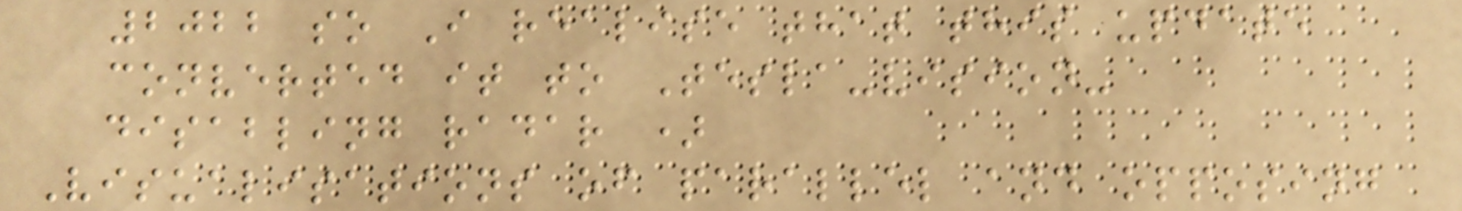2022 so I realise that this update
converted it to Tesla-vision-
disabling radar )
Visualisations of parallel and opposing
